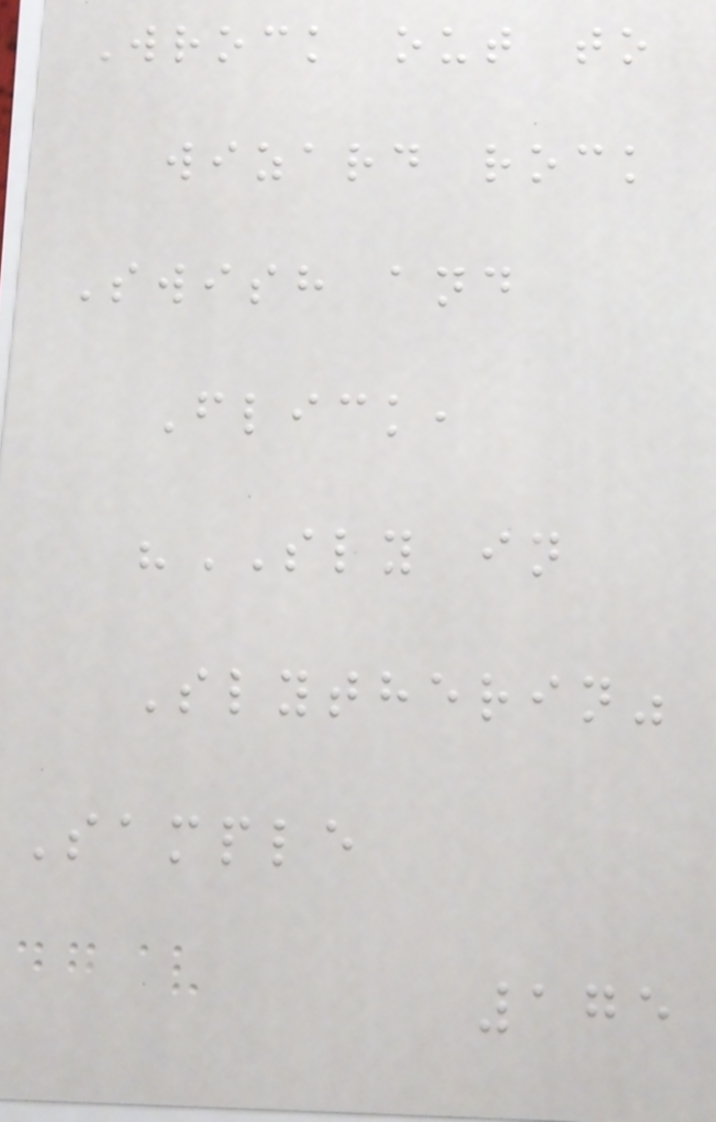Wrock out to
wizard rock
Swish and
Flick,
"SLY in
Slytherin"
Sample
175
